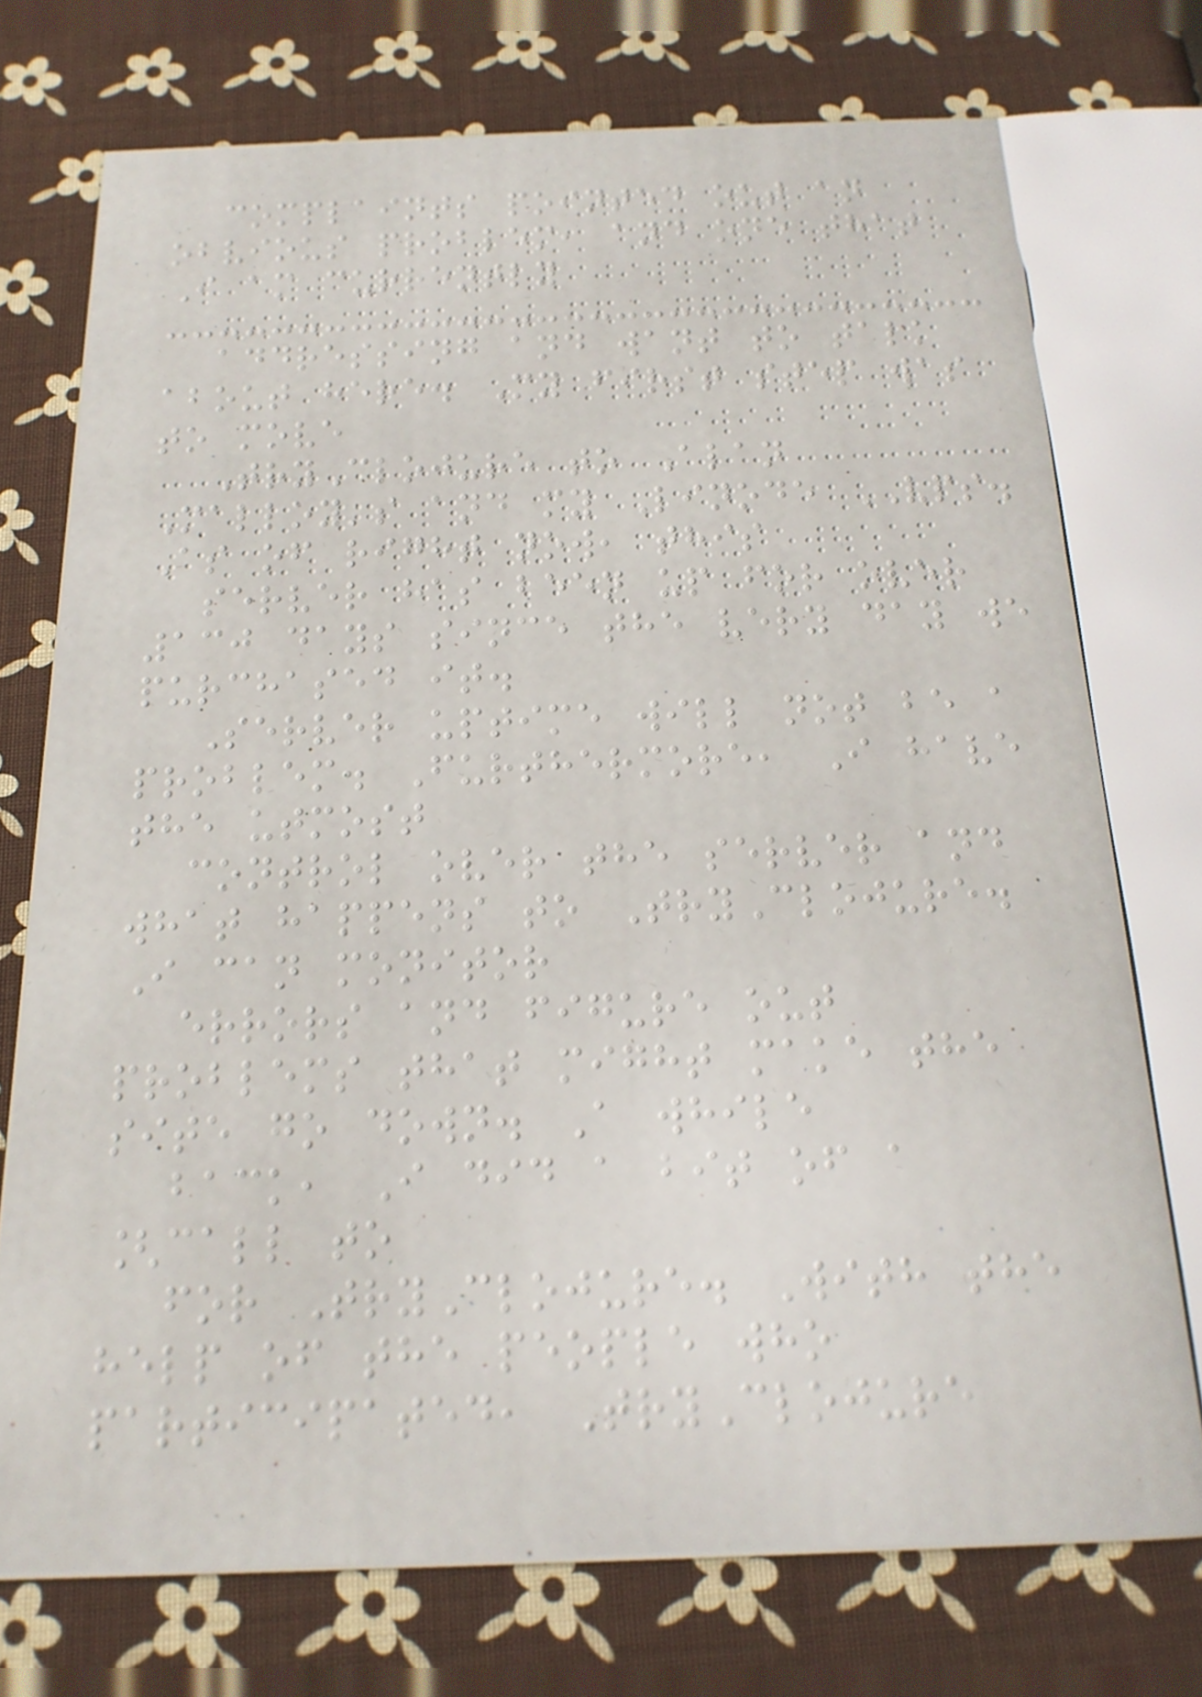complaints pointed out an
obvious problem, and one that
I am currently
addressing and want to talk
about here. My first step was
to move
TryClojure to Alan
Malloy's and my Linode VPS.
As of right now, this
server has been up for over
130 days since the very day we
purchased it.
Server uptime will not be a
problem. Furthermore, I have
the utmost
control over the server and
what happens to TryClojure.
I can monitor
errors and figure out
problems that might make the
site go down. A while
back, I did a bit of a
[call to
for TryClojure. With the
help of the people who
participated, TryClojure
